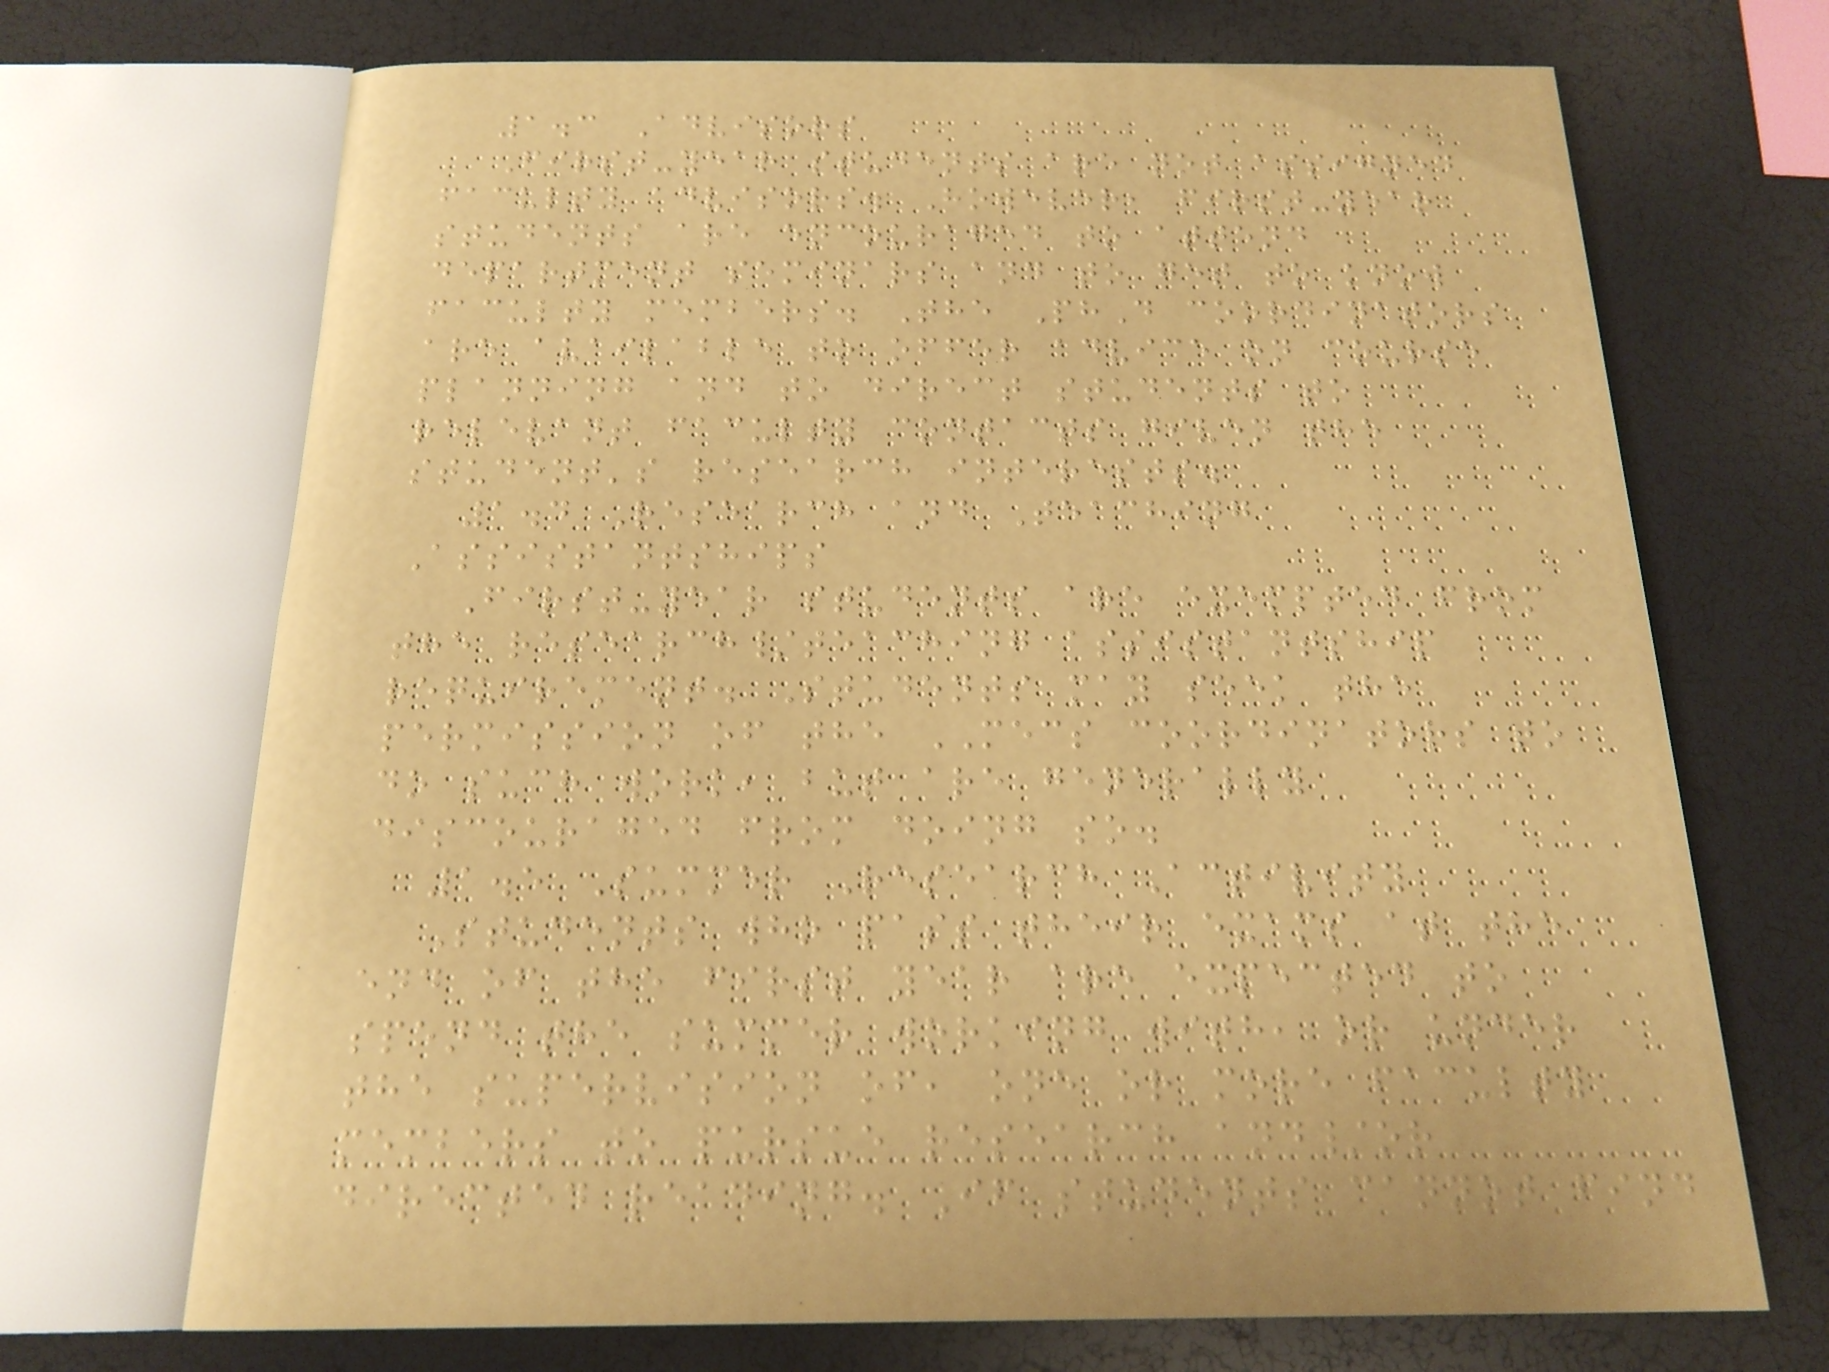1.3 Advisors
First-year students are not assigned
faculty advisors. However, first-year
students are encouraged to attend
department seminars and to get to know
faculty members. The PhD coordinators
are available to offer advice on course
planning and to direct students to
relevant faculty contacts given the
student's research interests.
1.4 Research and Teaching
Assistantships
First-year students are exempted from
the research/teaching assistantship
requirement. Students may seek the
permission of the MECS coordinators to
do such work, but are generally
discouraged from doing so.
1.5 Summer Research Activity
Students who pass their exams at the
end of the first year are expected to
spend the summer working with, or under
the supervision of, one or more faculty
members to pursue research and/or
directed reading. If students cannot find
